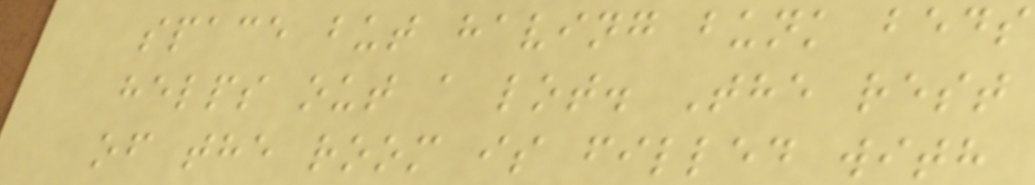space but having bunk beds
helps out a lot. The rest
of the room is filled with
